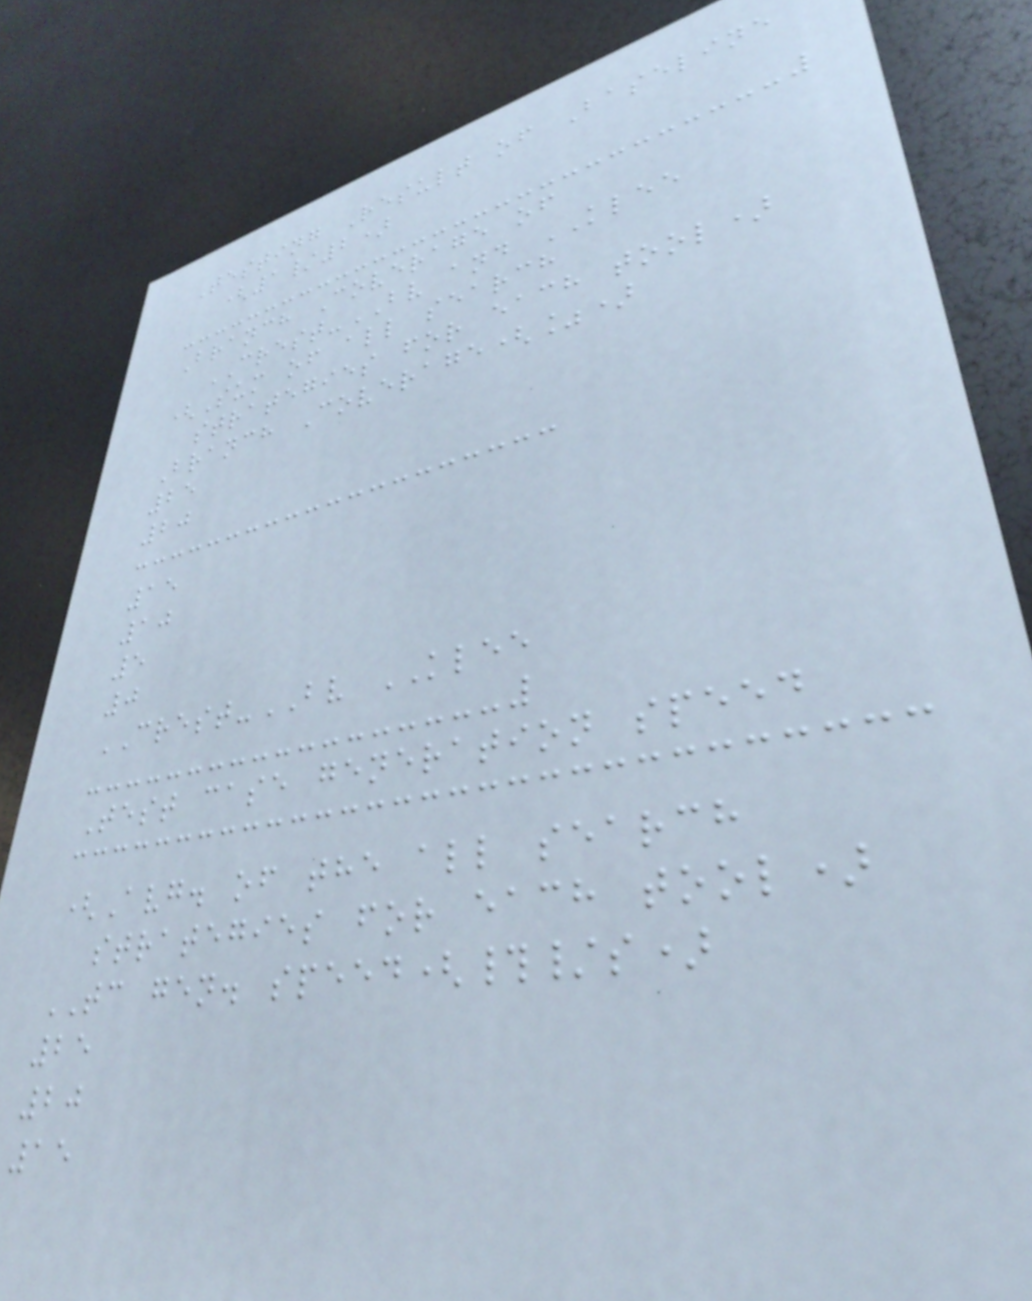Testing Result of Baseline
(1/2)
Branch Coverage of
CREST-BV and KLEE
(Sum of all search
strategies for each tool)
Branch Coverage(%)
25
20
15
10
5
0
CREST-BV KLEE
Test case generation speed
(Avg. of the all search
strategies for each tool)
TC gen. speed(#/s)
25
20
15
